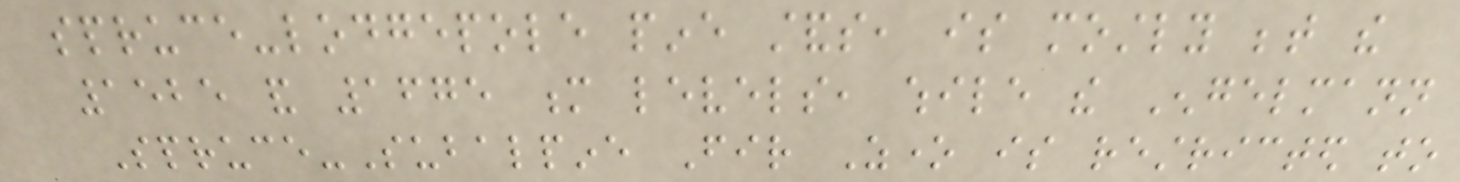spruce-lodgepole pine stands, is mostly between the
1525 and 1675 m levels, while the Engelmann
Spruce-Subalpine Fir Zone is restricted to
